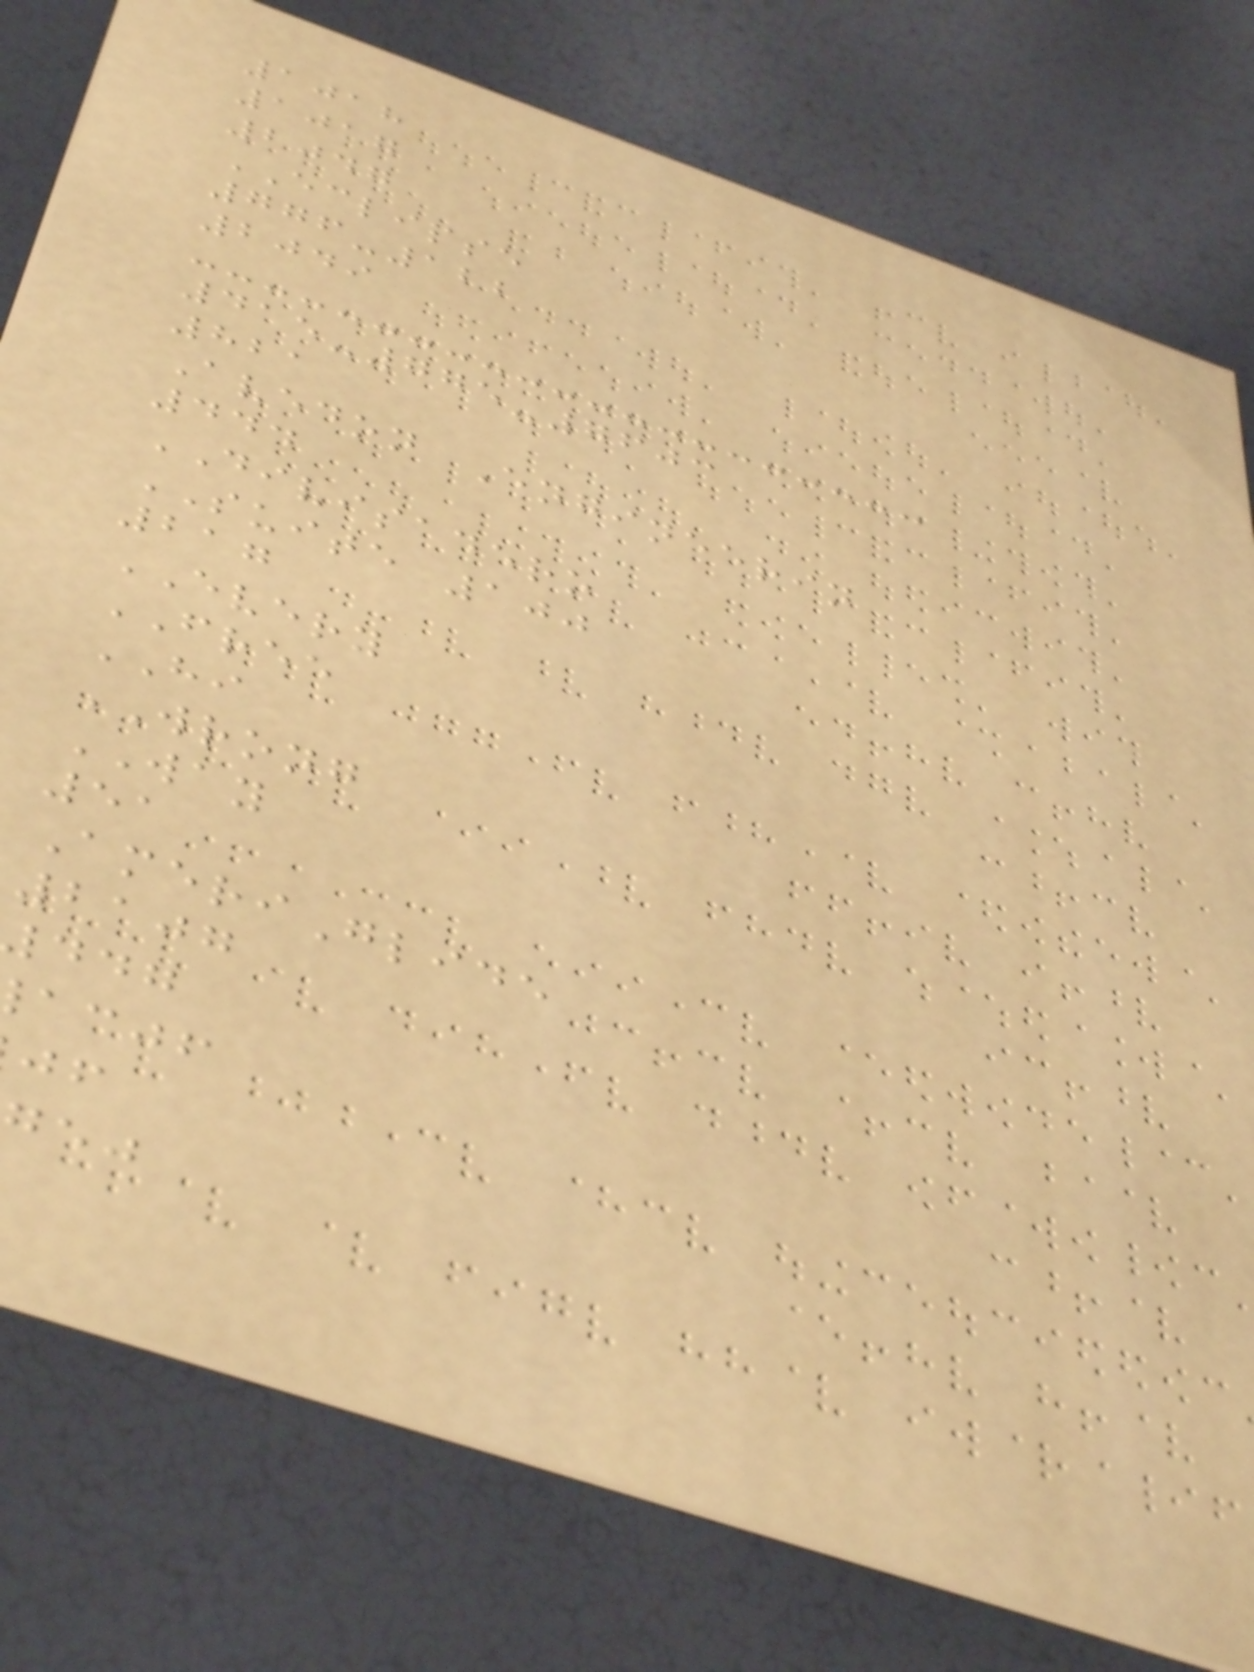1018
1017
2047
ECLIPSE
776-122
2049
415-775-7603
821
Avedon Engineerin
444
DIVISADERO
SUITE 100
217
EVERY
FREE
HI
WRONG
WAY
51
AmeriGlide
2107
acjf
